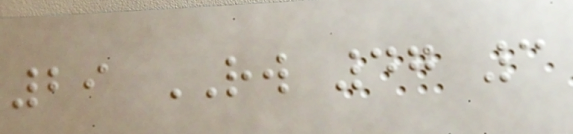29 RW 47 3
